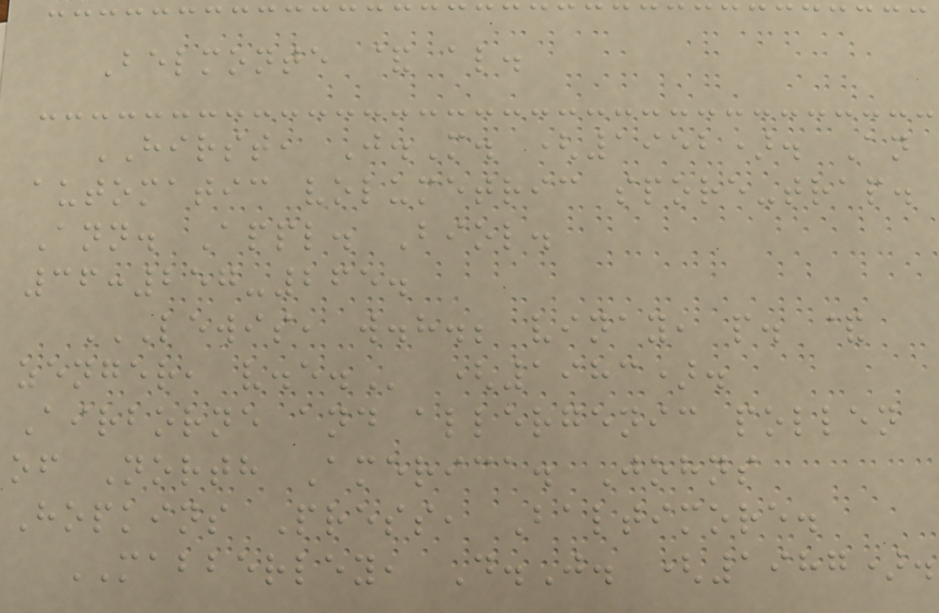Belmonte & al.
HIRST, J.M. (1952). An
automatic volumetric spore-trap.
Ann. Appl. Biol.
36:257-265.
LEWIS, W.H.; VINAY, P. &
ZENGER, V.E. (1983).
Airborne and allergenic pollen
of North America. Johns
Hopkins Press, Baltimore.
MABBERLEY, D.J. (1987).
